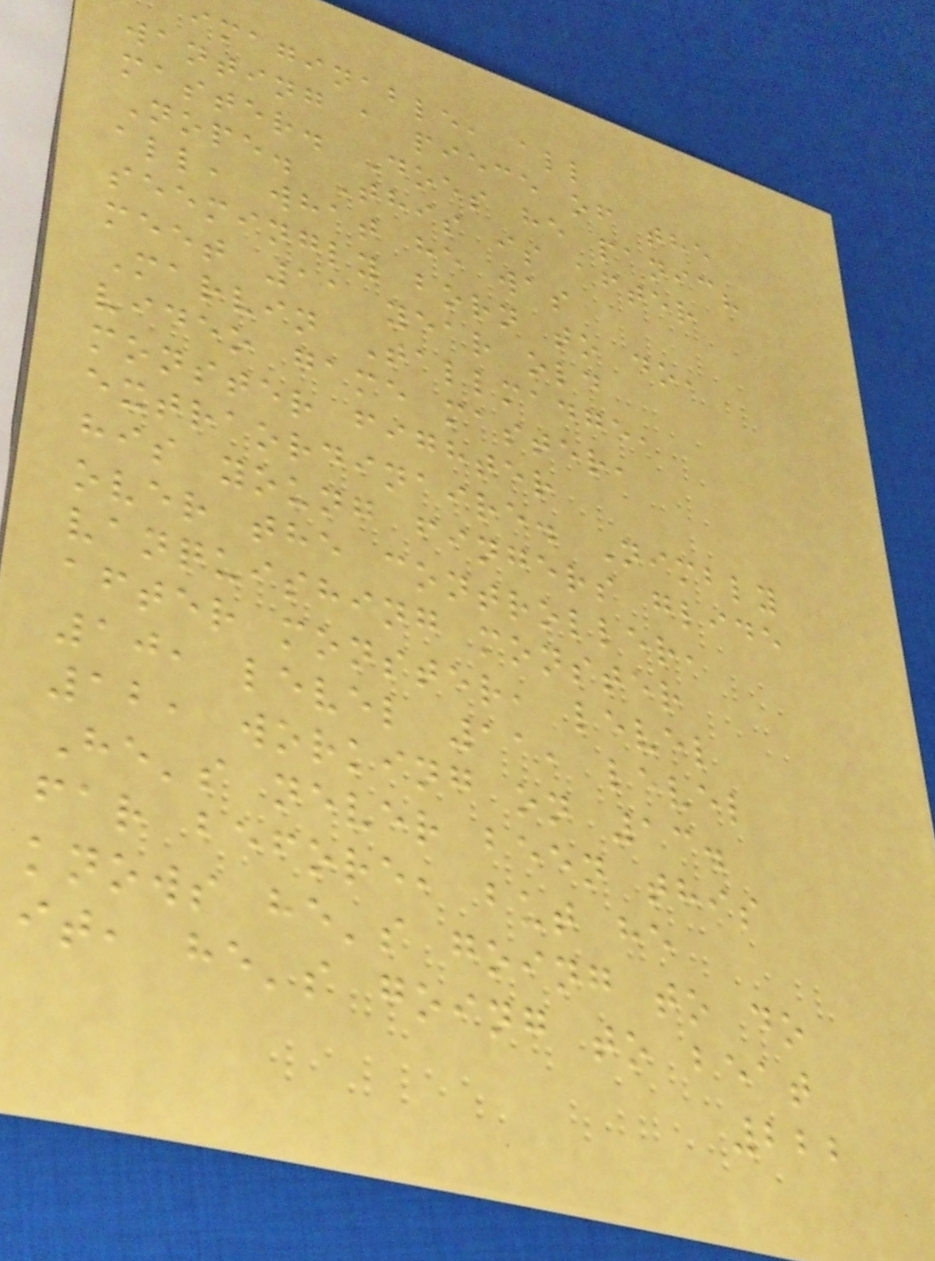imaginable, all
wanting a piece of the
master. Does he panic?
Nope. This is after
all, what he was
seemingly born to do,
meet 11 year old
Marvin Tallmadge,
video game master,
monster fighter
extraordinaire. Nimbly
his young fingers glide
over the controller,
vanquishing monster
after monster, level
10, level 11, level
12, working on 13.
He's never been this
far before, but he
knows he's going to do
it, he's going to beat
222
